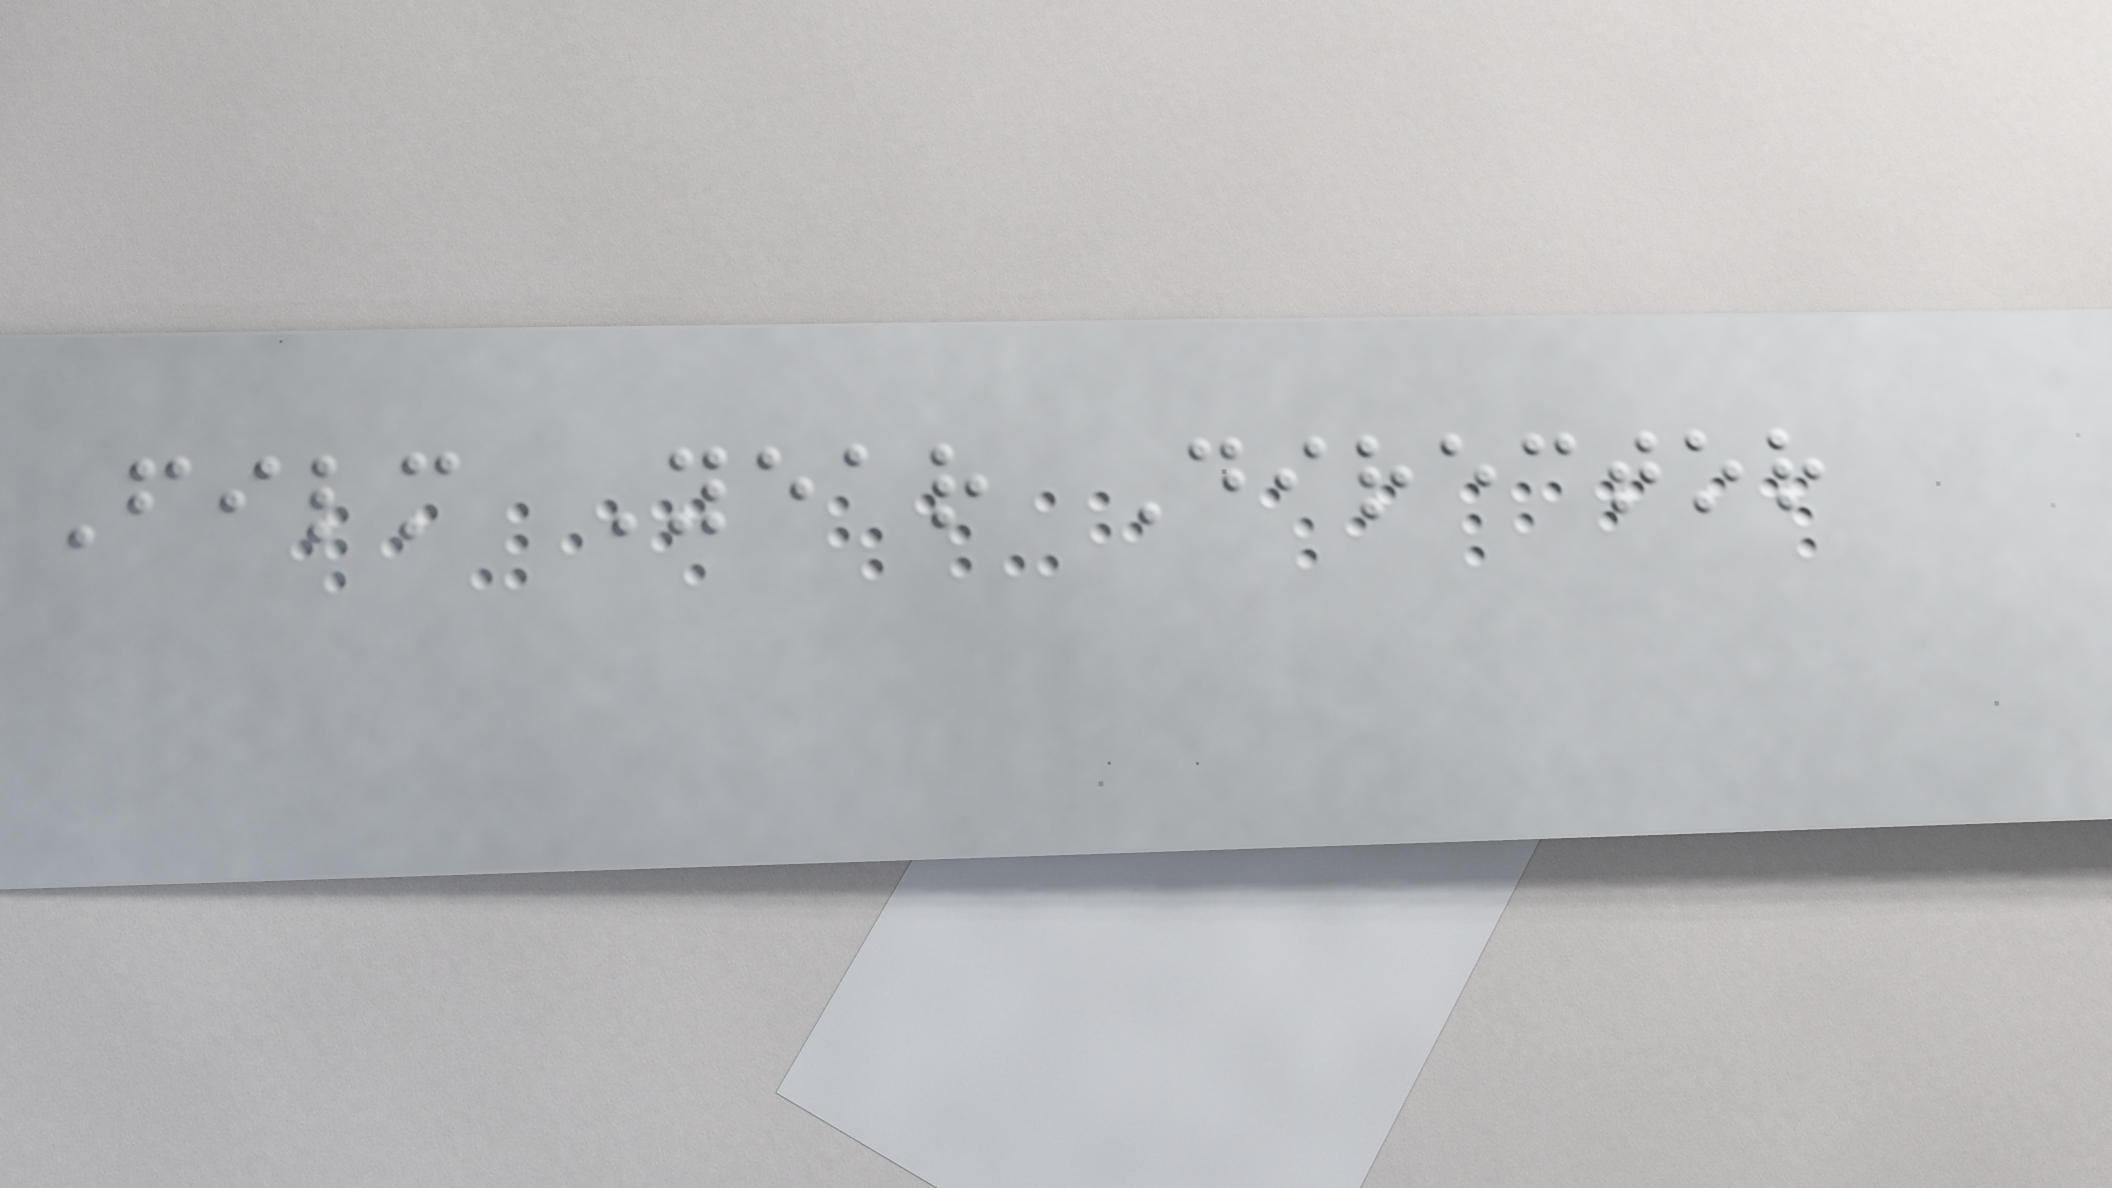Film Year Director
